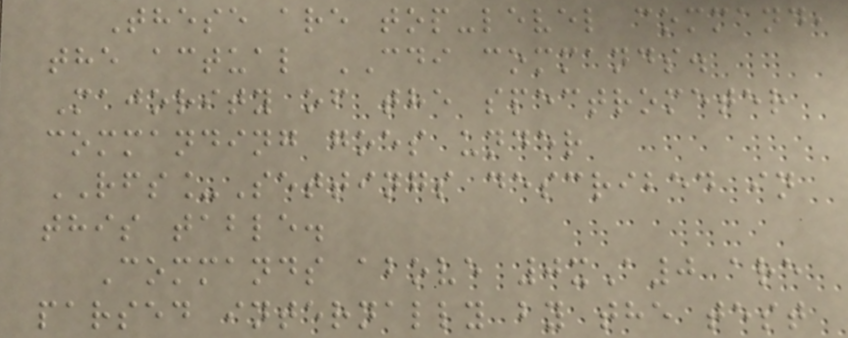These are top-level command,
the actual CDI commands.
Majority of the spectrometer
commanding goes under
RFS_Settings described in
this table.
Commands above 0xA0 are
parsed internally by the test
